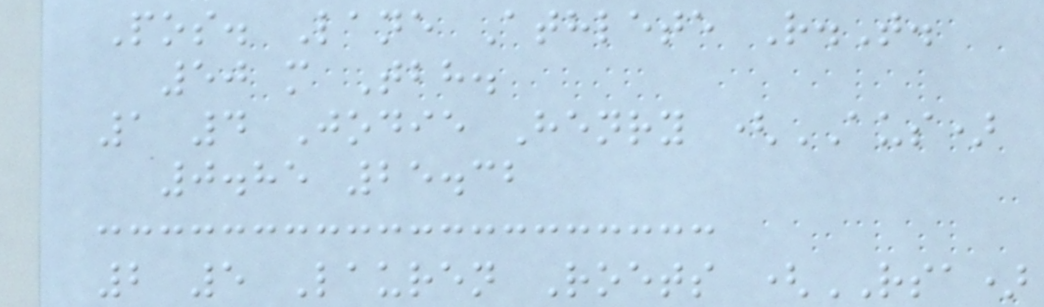Pos. Lane Athlete R.T.
50 m Tbh.
1 4 Jodie Henry (AUS)
0.85 25.32
2 5 Lauren Roets (RSA)
